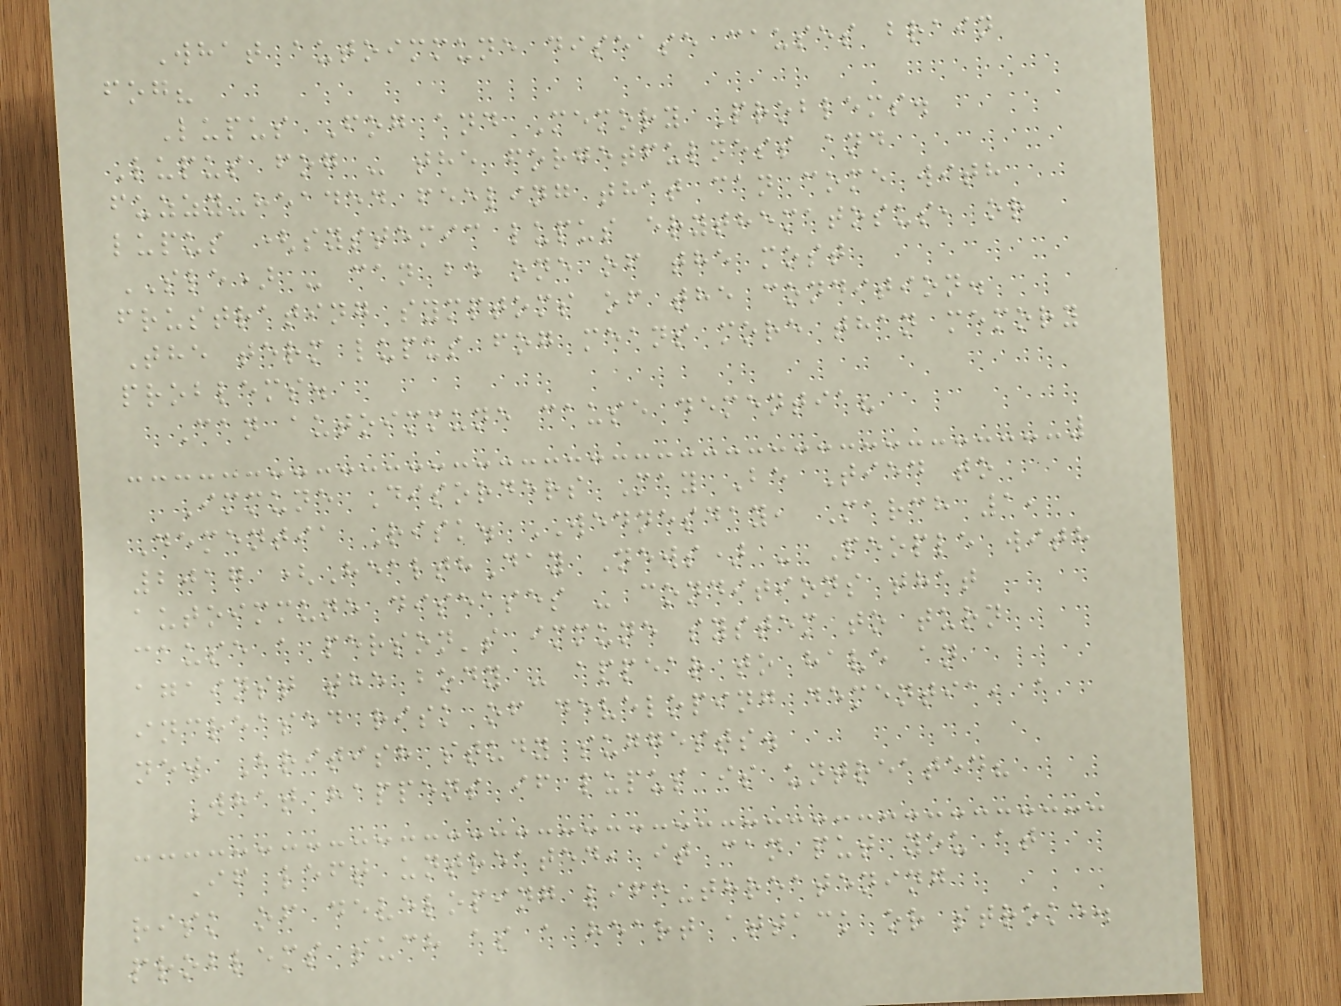What autoimmune disease causes brain
fog?
Lupus Fog and Memory Problems.
Lupus fog - the forgetfulness and
fuzzy-headed feeling that can come with
lupus (systemic lupus erythematosus, or
SLE) - can be one of the most
frustrating symptoms of the condition.
The term lupus fog means more than memory
problems.
Can autoimmune cause dementia?
Immune Disorders May Be Tied to
Dementia Risk. WEDNESDAY, March 1,
2017 (HealthDay News) - People with
autoimmune diseases - conditions that
cause a person's immune system to turn
against the body - appear to have an
increased risk of developing dementia, a
new British study suggests.
What happens if lupus is untreated?
If left untreated, it can put you at
risk of developing life-threatening
problems such as a heart attack or stroke.
